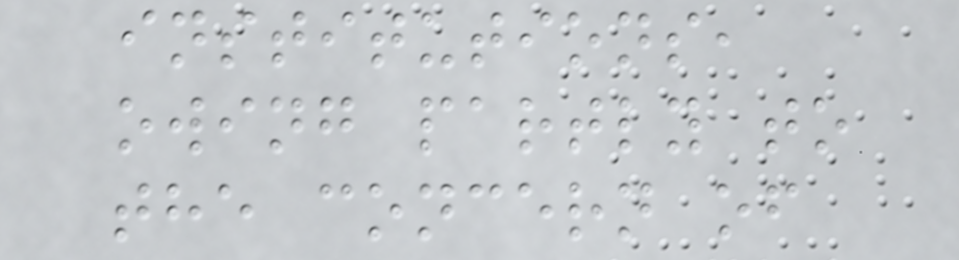institutions,
owing partly to
the concern of
